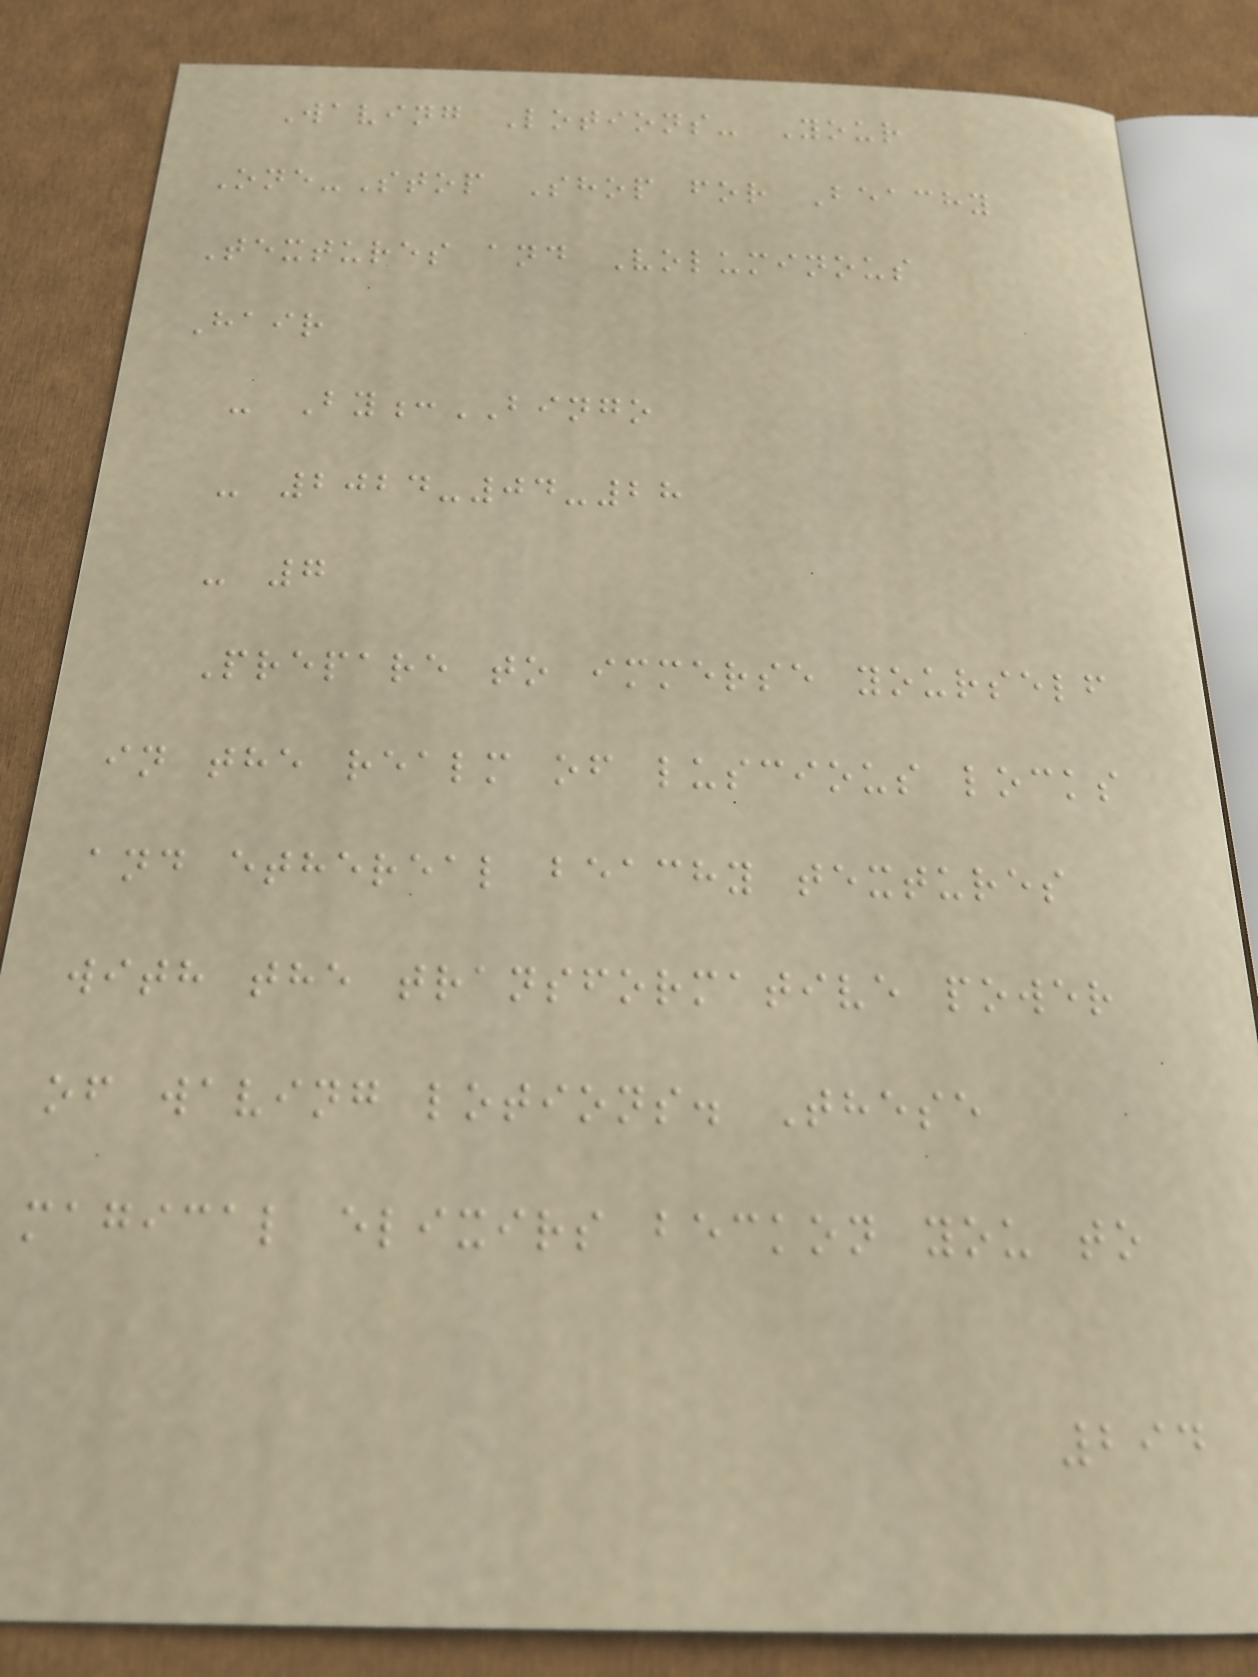Waving Lotions- Your
One-Stop Shop for Beachy
Textures and Voluminous
Hair
- By:BINGO
- 2024-04-28
- 7
Prepare to immerse yourself
in the realm of luscious locks
and ethereal beachy textures
with the transformative power
of waving lotions. These
magical elixirs beckon you to
294
